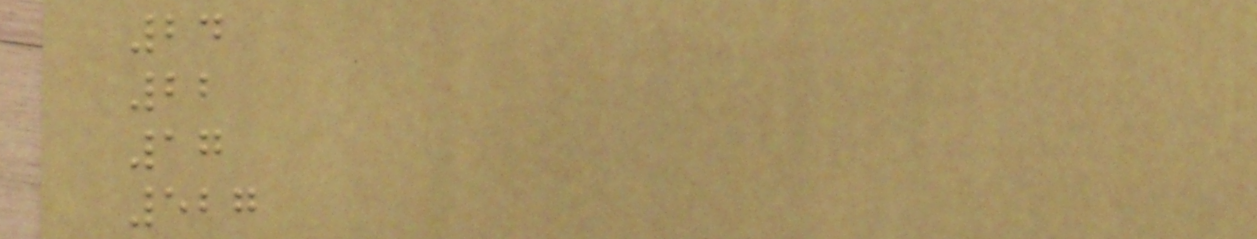24
22
17
527
